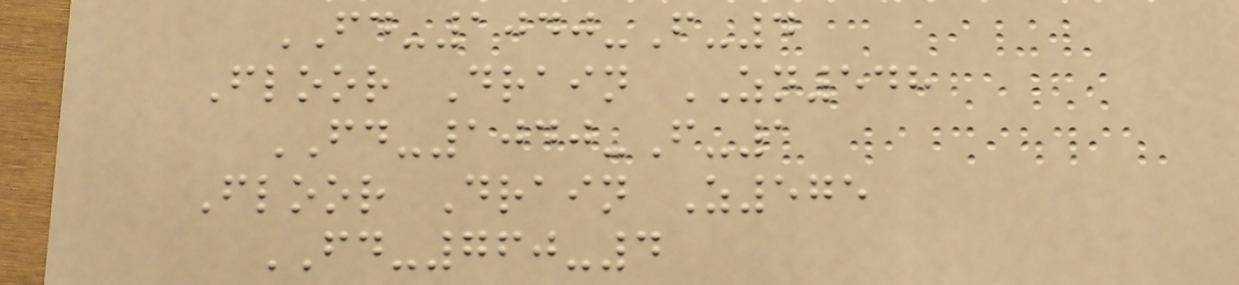FD-1040-F-4
Floor Drain ZN548
FD-1040-F-1
Floor Drain Z575
FD-760-4
